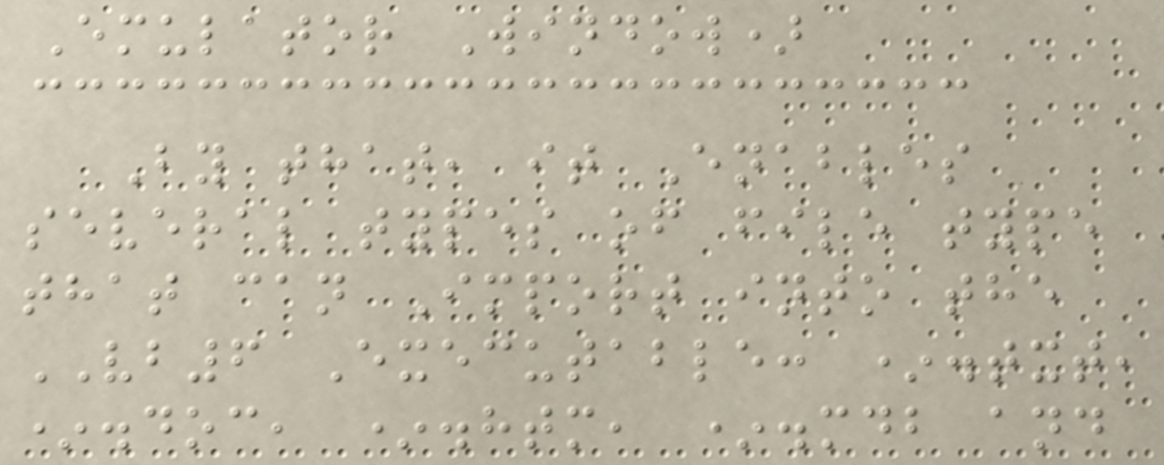Emulator Window)
By that, it Enables
several types of file type
that can Import into the
VB6 Executable: *.txt,
*.doc, *.htm, *.mdb and
